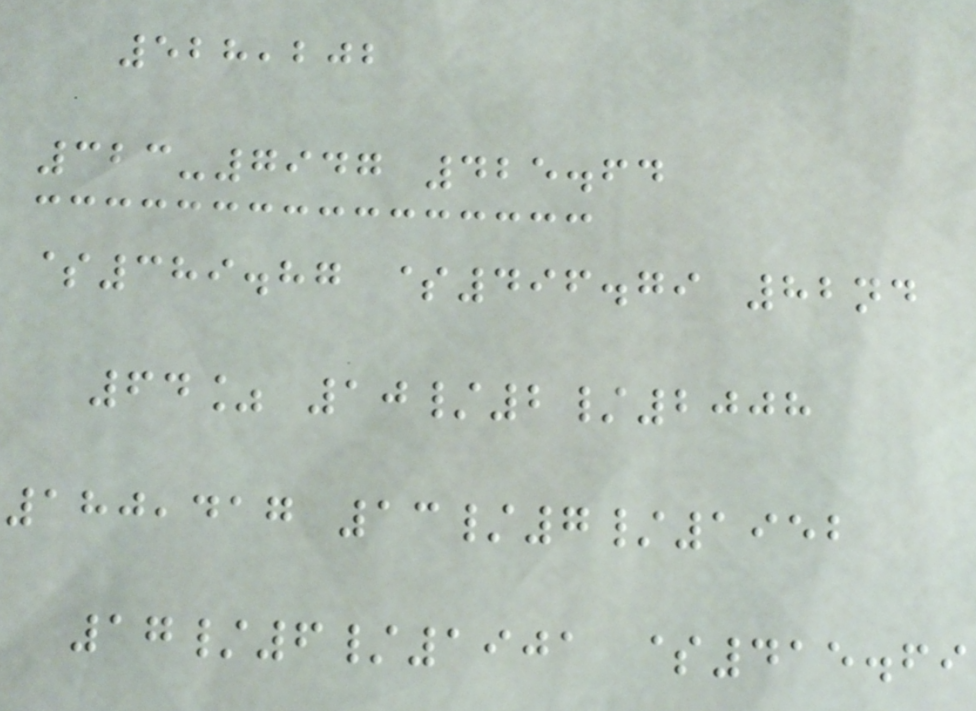528,202
323-7947 425.64
$389.87 $496.79 82nd
64% 10/2/2008
180,417 13/7/1952
17/6/1901 $415.69
